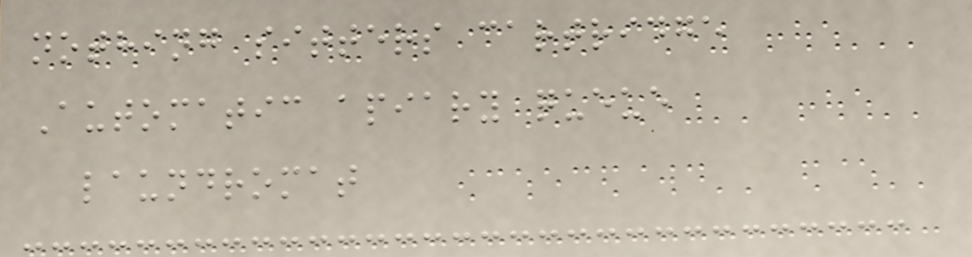nothing sitters cartridge
Automatic apiary queue
laundromat
